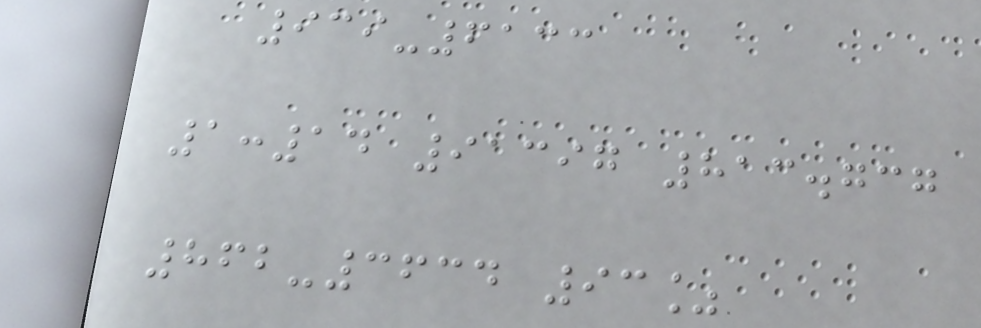939-6133
1:14 91397 813.737
862-3634 93%
